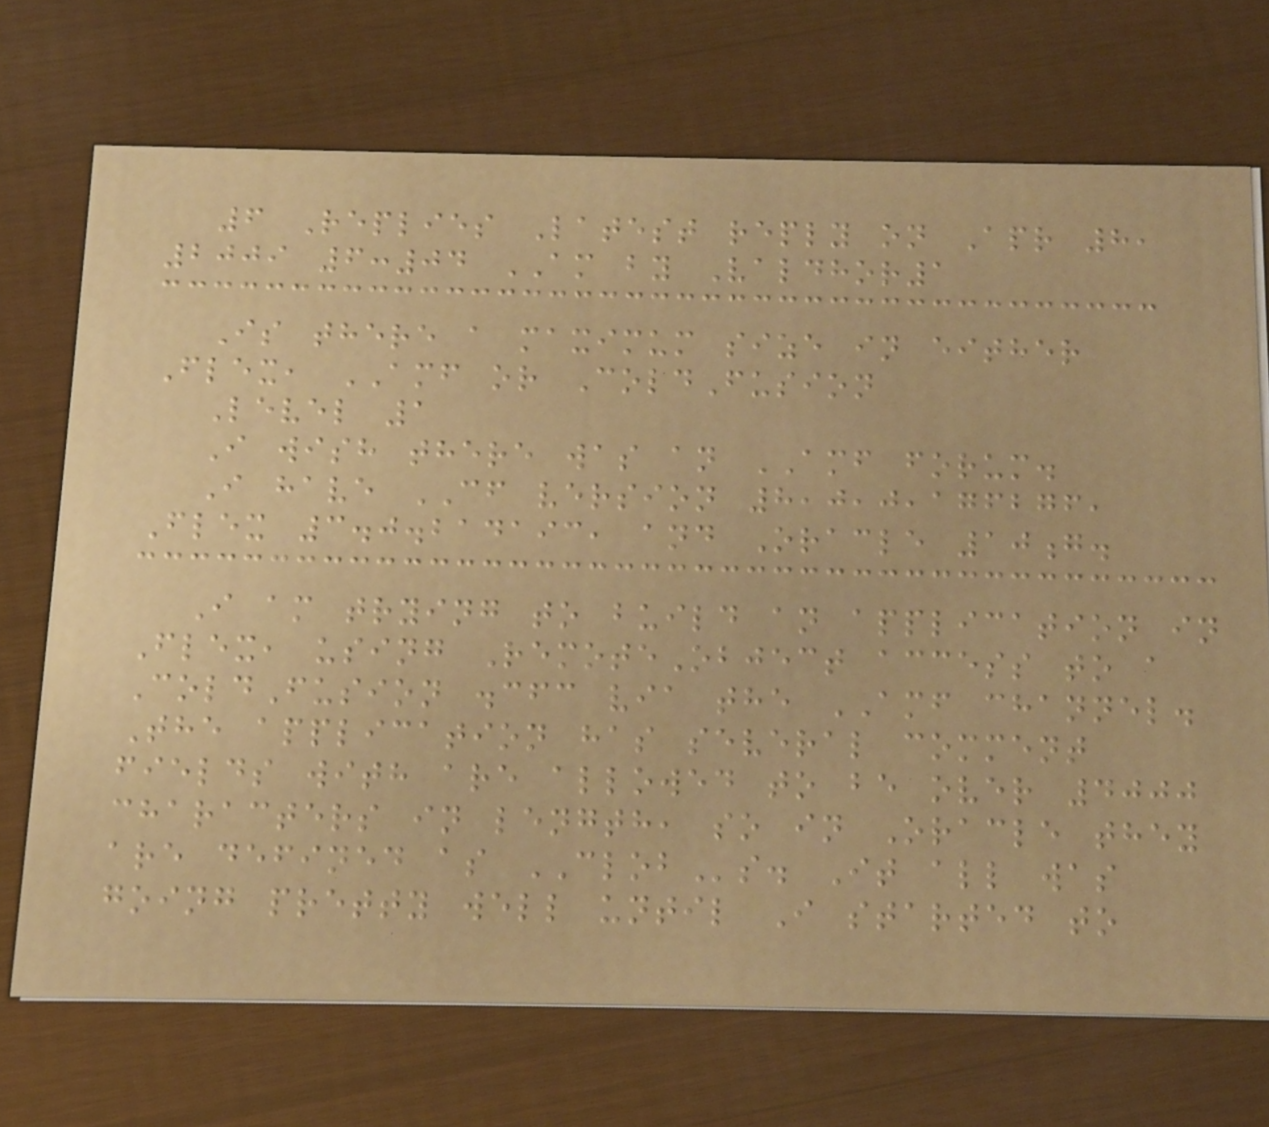6 Replies Latest reply on Apr 8,
2009 6:04 AM by Valdhor1
Is there a maximum size in either
Flex, AMF or ColdFusion
Level 1
I wish there was an AMF forum.
I have CF version 8,0,0,176276,
Flex 3.0.214193, and Oracle 10g.
I am trying to build an application in
Flex, using RemoteObject access to a
ColdFusion .cfc via the AMF channel.
The application has several comment
fields with are allowed to be over 4000
characters in length, so in Oracle they
are defined as CLOBs. It all was
going pretty well until I started to
